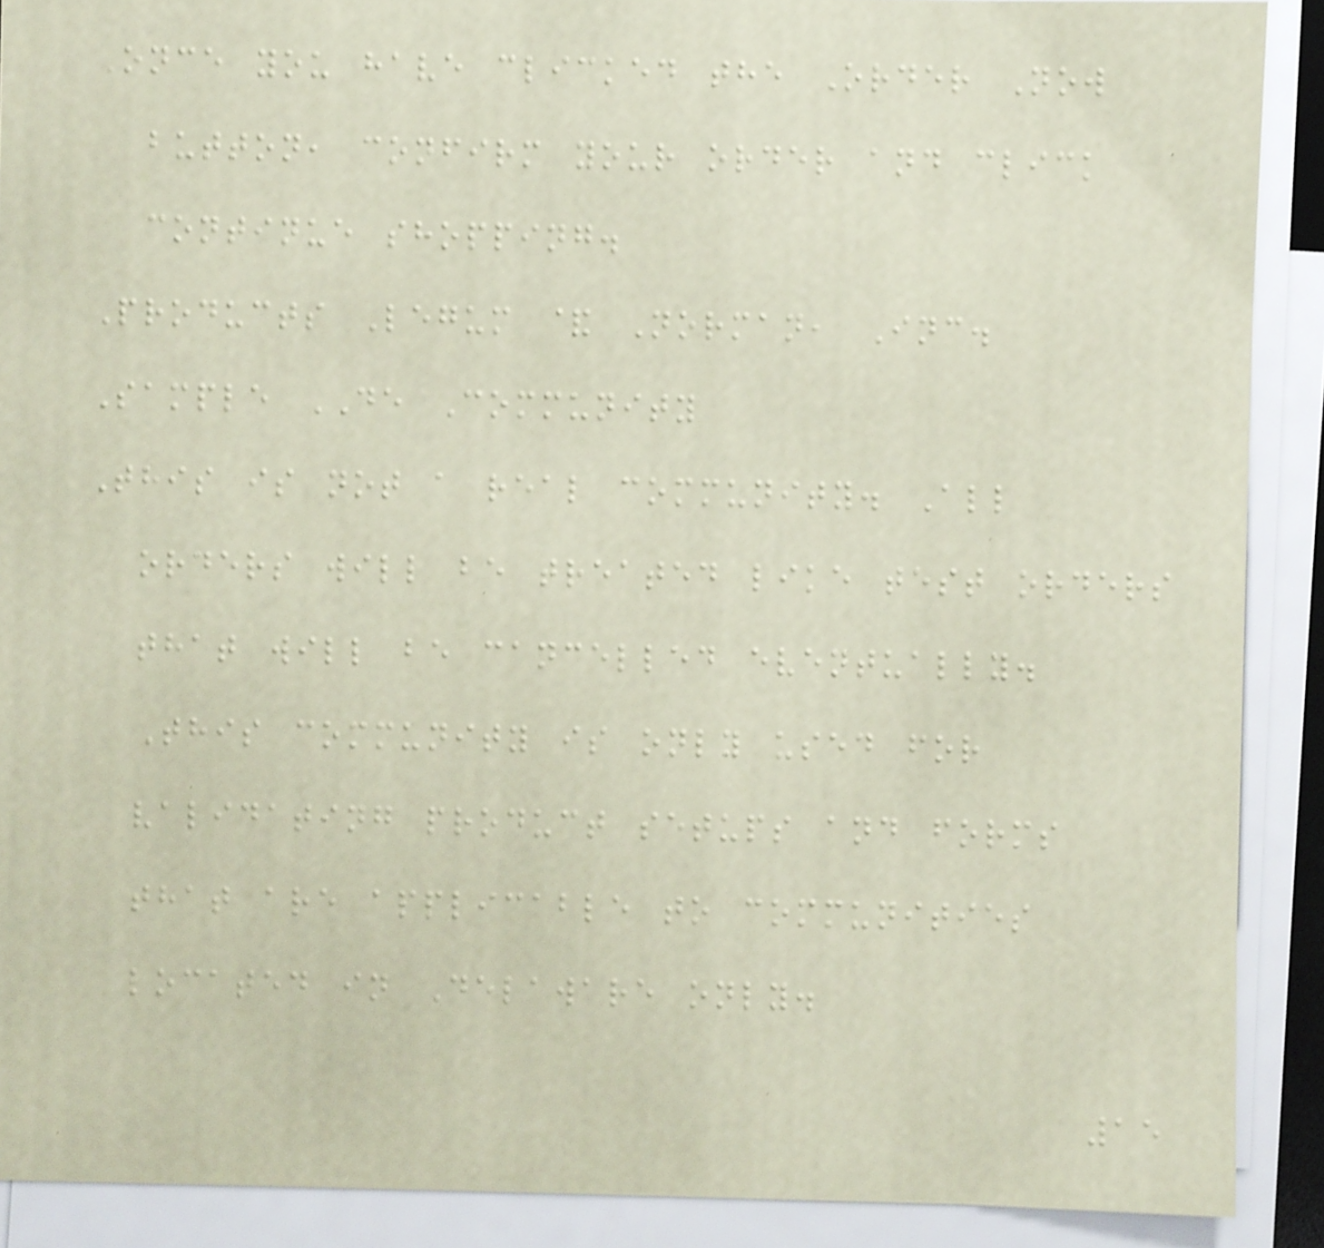Once you have clicked the Order Now
button, confirm your order and click
continue shopping.
Products Legum & Norman, Inc.
Sample DE Community
This is not a real community. All
orders will be treated like test orders
that will be cancelled eventually.
This community is only used for
validating product setups and forms
that are applicable to communities
located in Delaware only.
15
